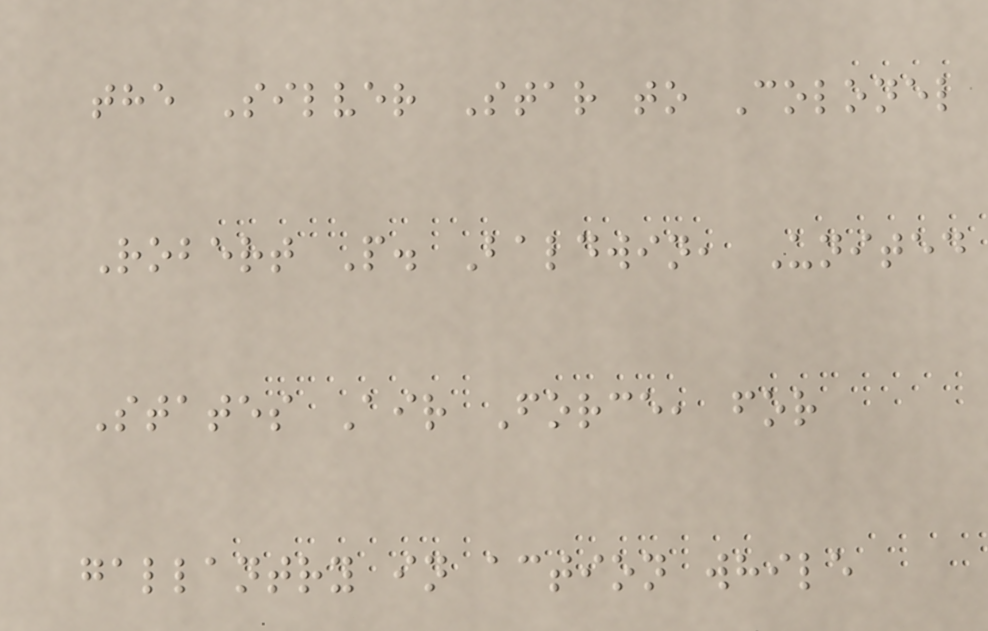the Silver Star to Colonel
Robert P. Baldwin, United
States Air Force, for
gallantry in action while
